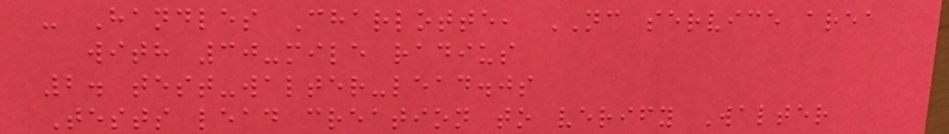- Handles Charlotte, NC service area
with 30-mile radius
2. test-walter-lead.js
Tests lead creation to verify Walter
